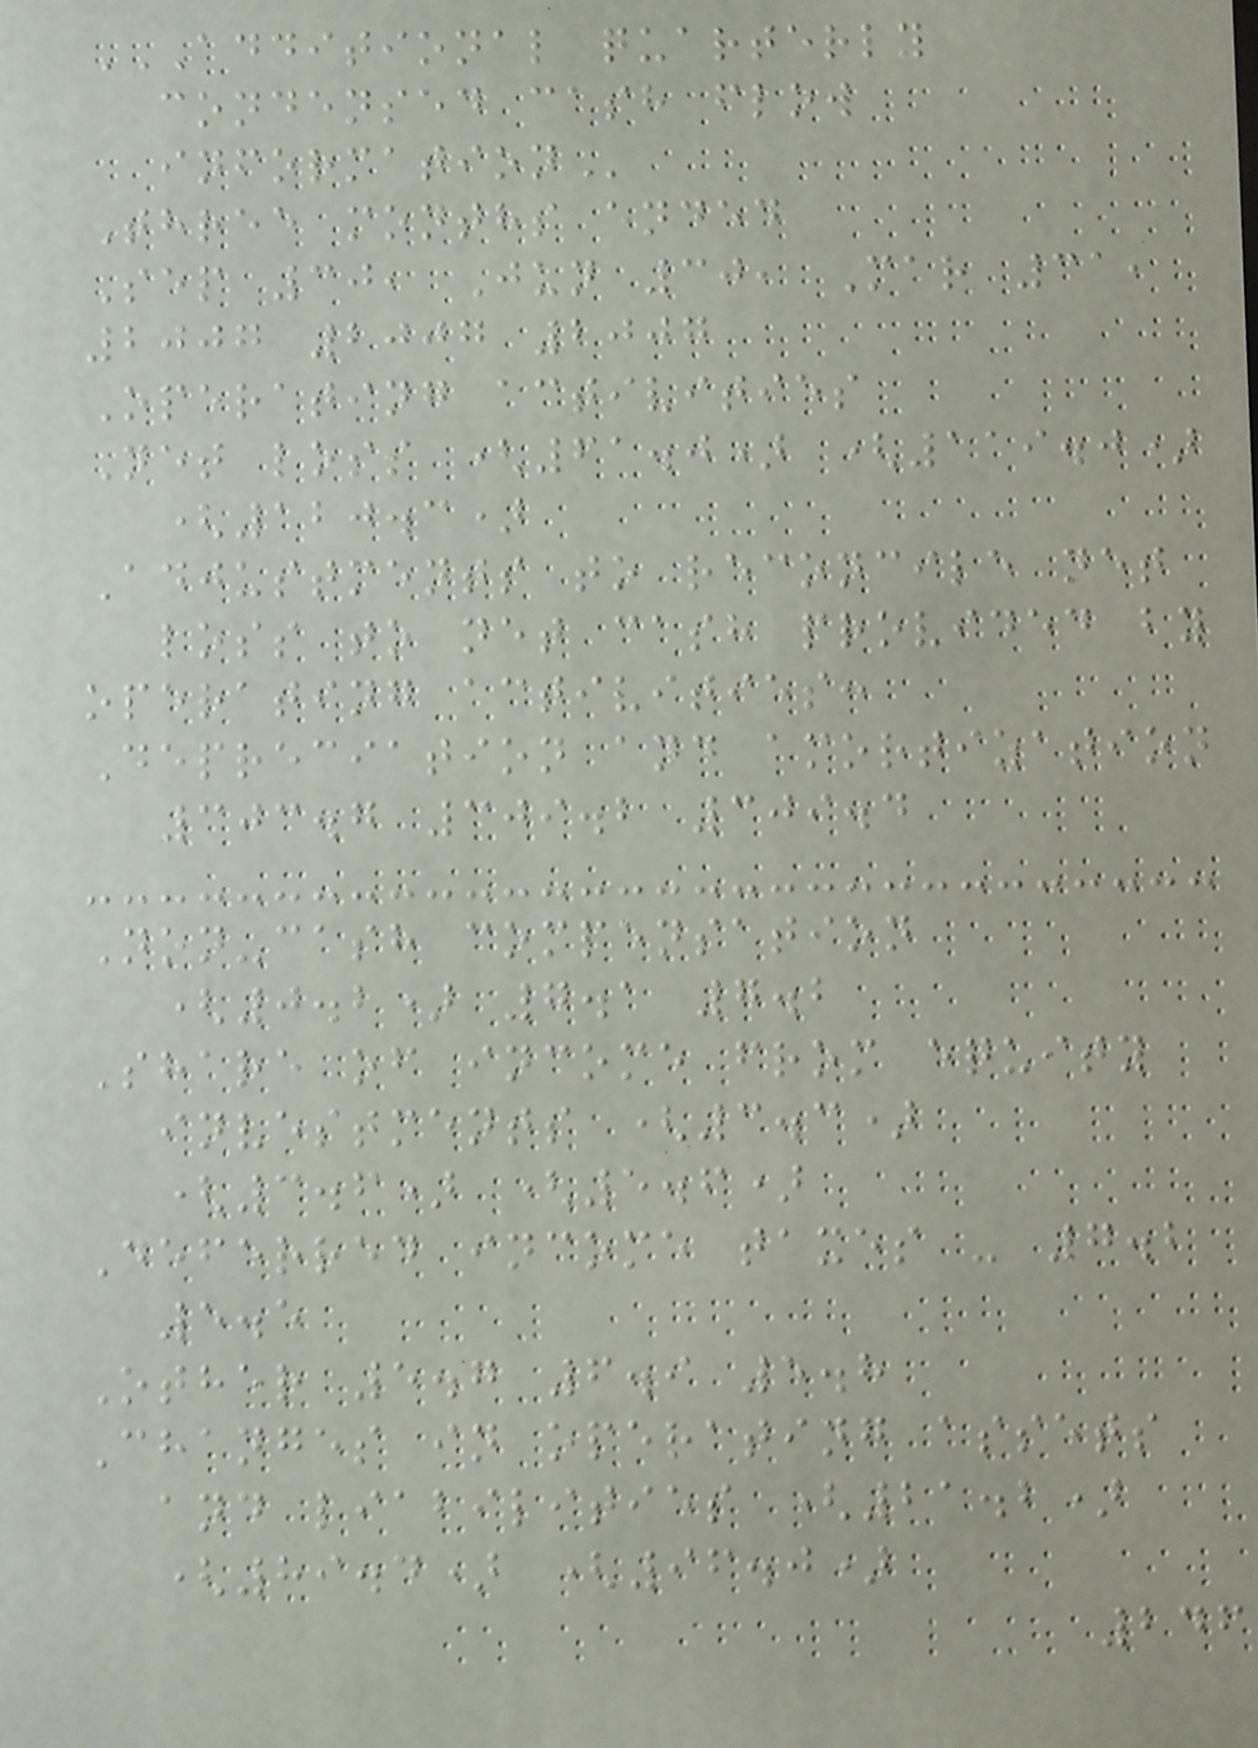ADDITIONAL QUARTERLY
CONDENSED CASH FLOW
INFORMATION
Three months ended
Sep 30, Jun 30, Mar 31,
2007 2007 2007
Operating activities
Net loss (61.0) (119.0)
(120.3)
Adjustments to reconcile net
loss to net cash provided by
operating activities:
Depreciation and amortization
303.7 309.2 309.4
Non-cash compensation
(0.2) 7.1 7.2
Share of income from equity
investments (3.3)
(3.6) (5.6)
Deferred income taxes - 7.2
5.5
Other 5.7 6.9 5.8
Changes in operating assets
and liabilities (21.2)
(89.4) (96.0)
246
